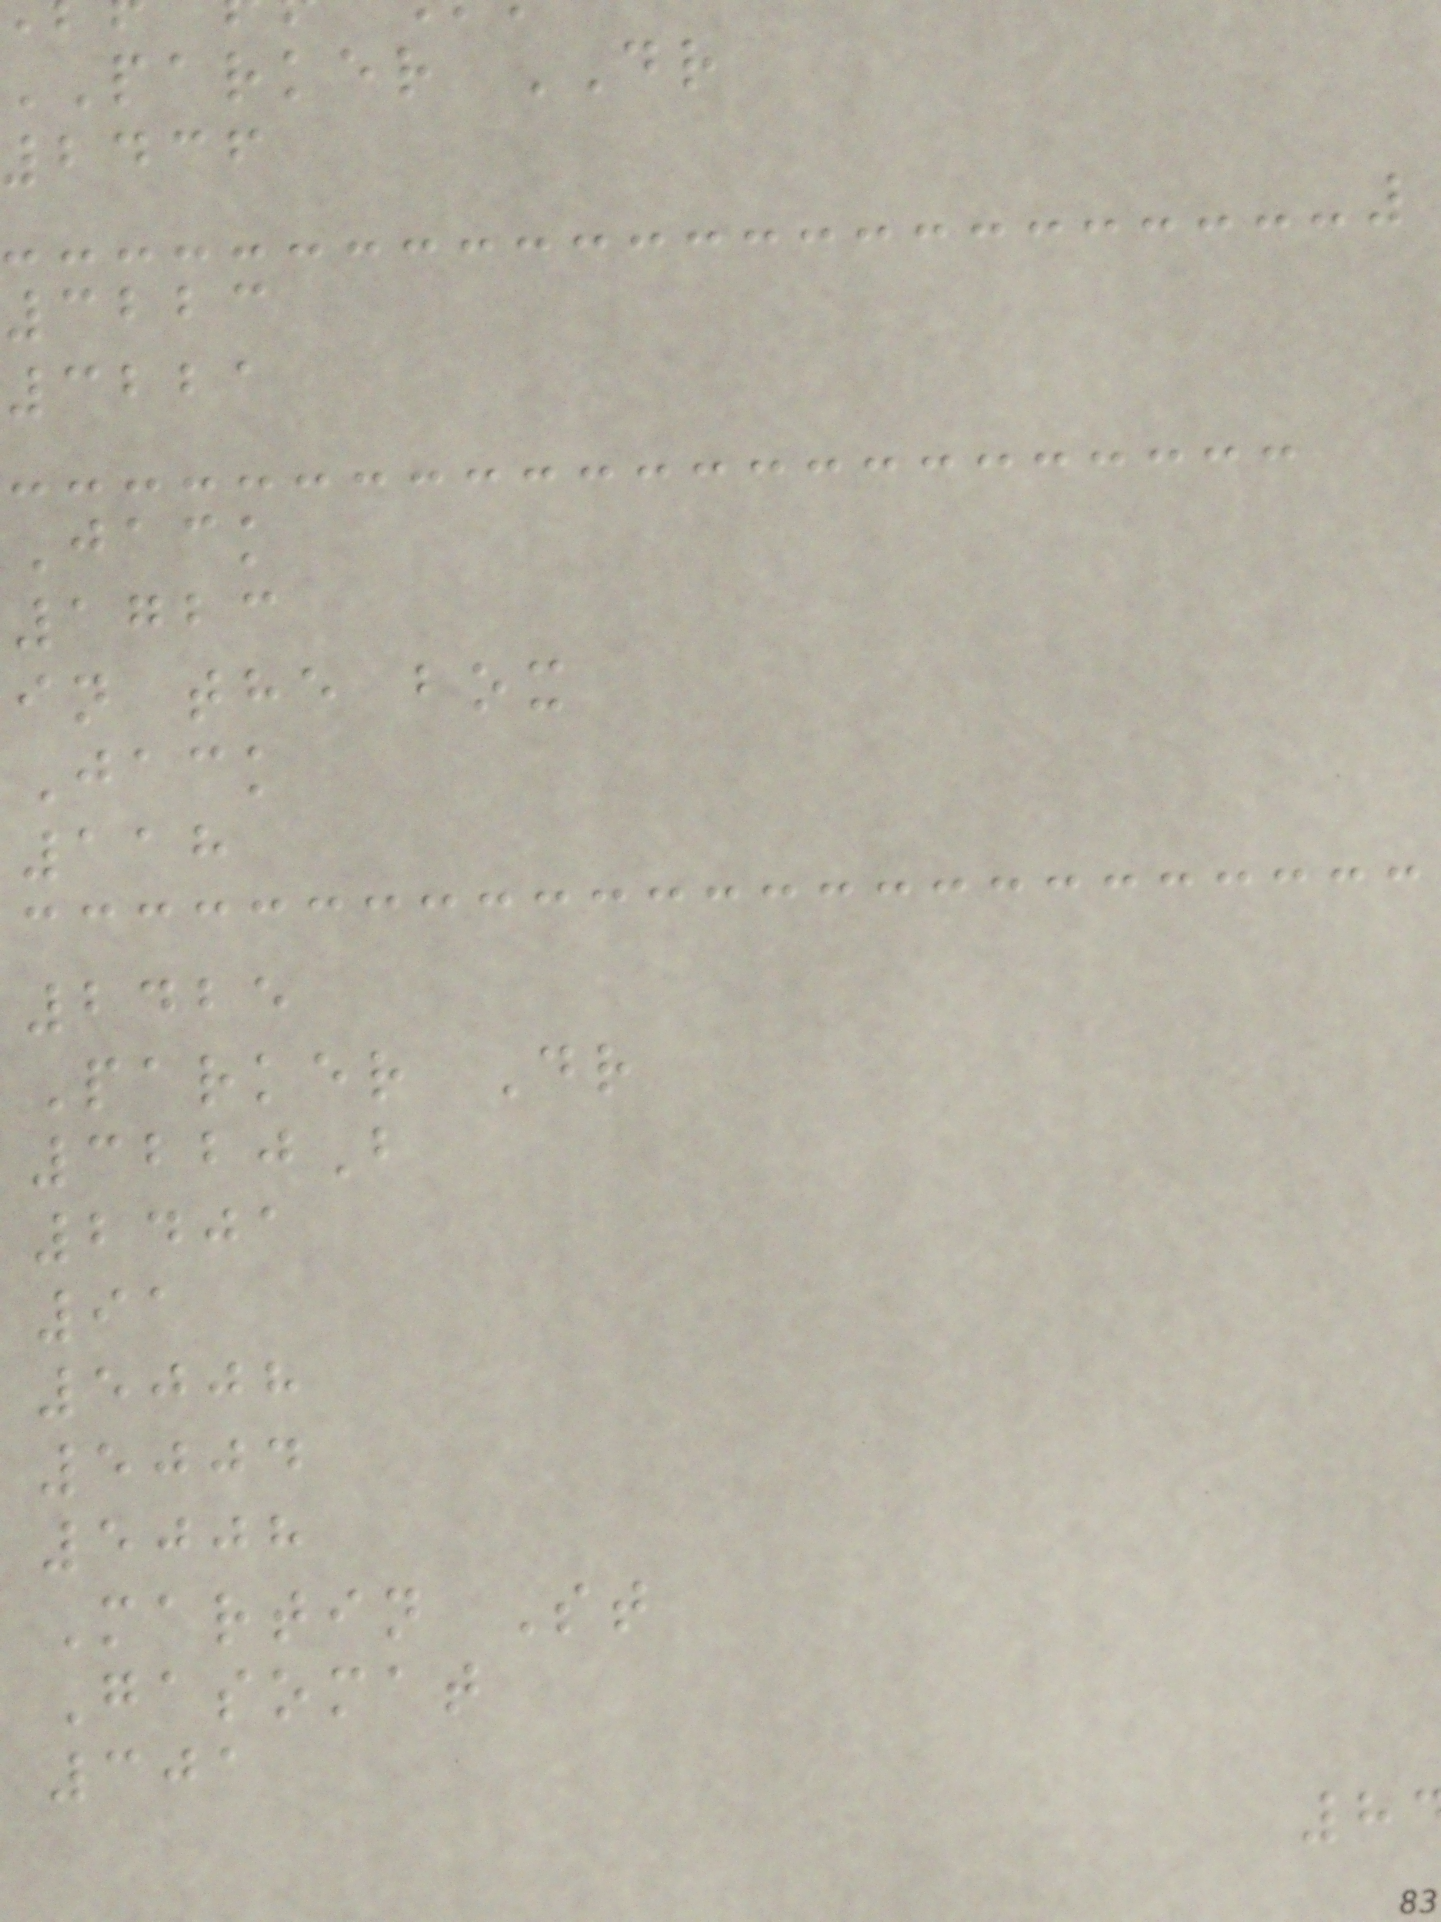parker DR
bdcf
3223
3221
Jack
1723
in the box
Jack
118
2425
Parker Dr
3220B
2401
91
5008
5004
5008
Martin St
Gasomat
301
